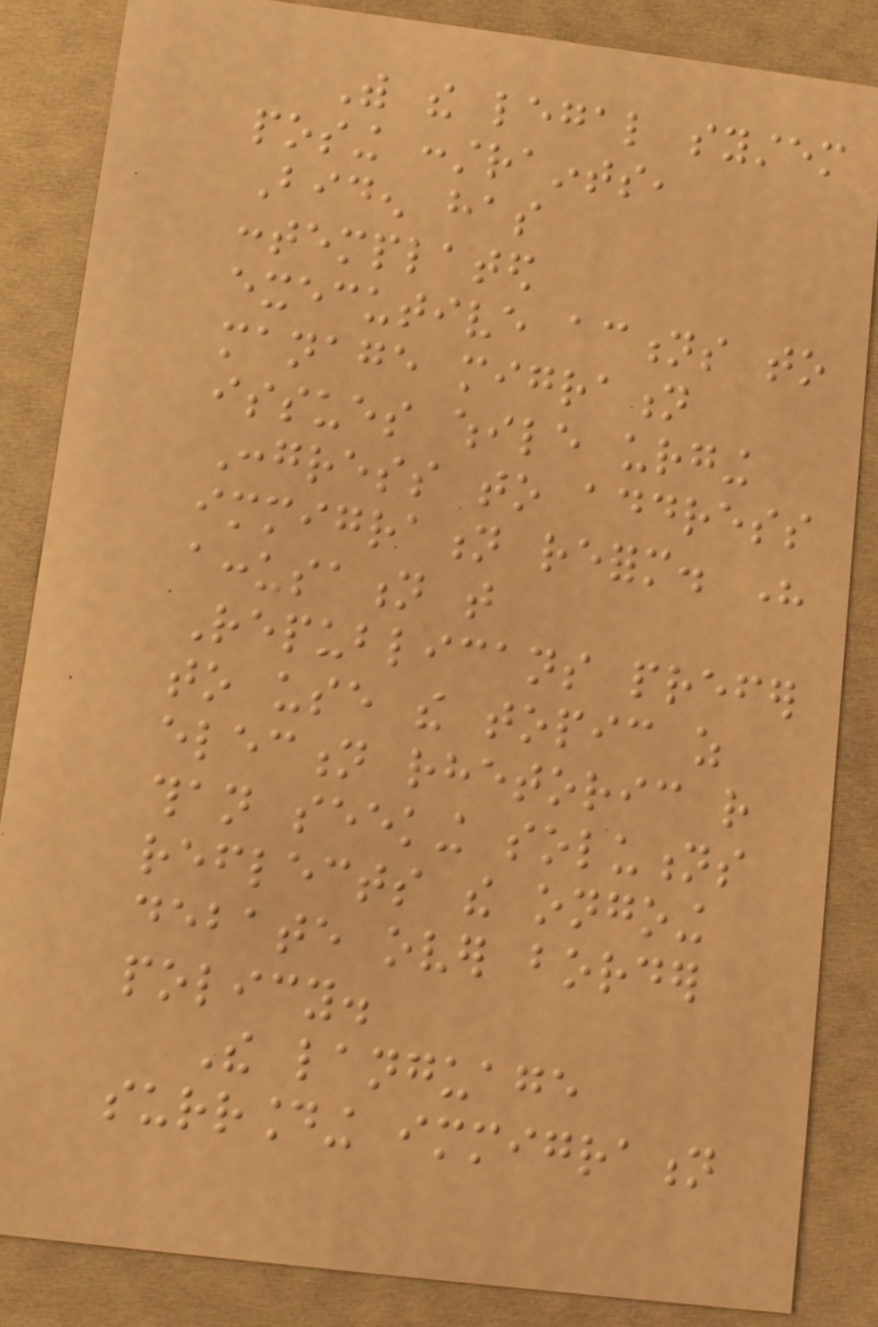With the legal system
posing constraints,
Biden has
contemplated
executive actions to
manage migration
issues while urging
Congress to address
immigration reform. His
accusation that
Republicans prefer
to use the topic as
election rhetoric rather
than seeking solutions
reflects the ongoing
debate over border
policy.
The language
surrounding immigration
